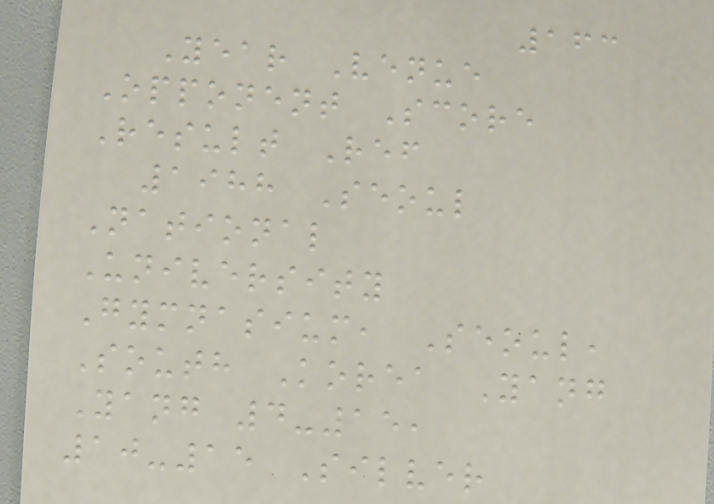163
Year Venue
Opponent Score
Result Ref
1988 Seoul
National
University
Gymnasium, Seoul,
South Korea Yang
Yang 4-15,
10-15 Silver
